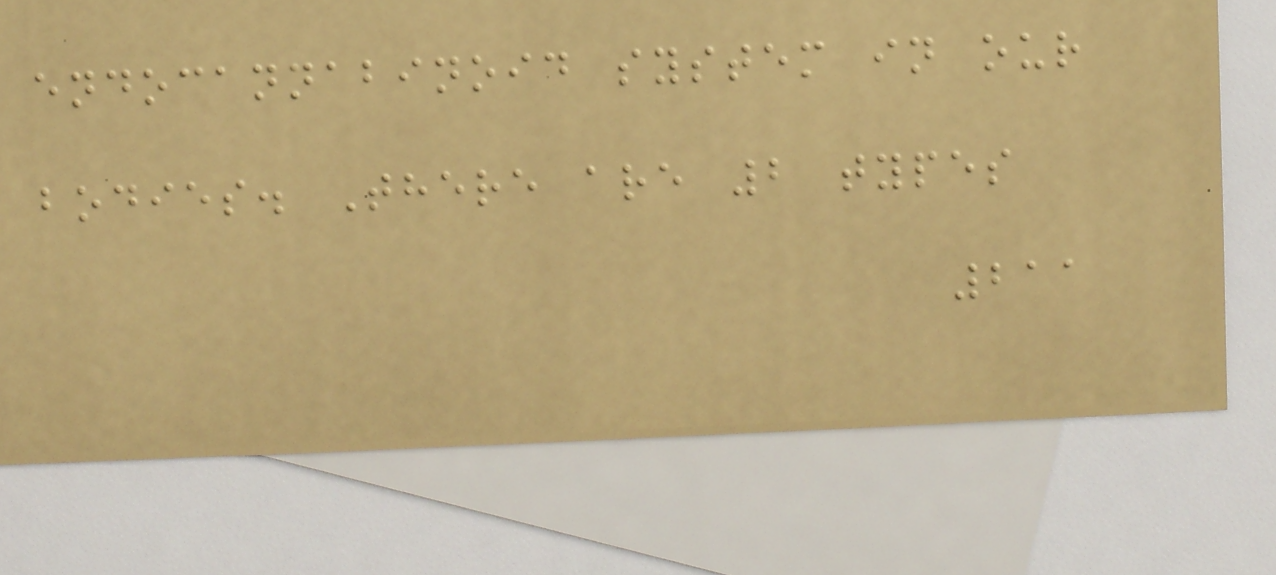endocannabinoid system in our
bodies. There are 2 types
211
